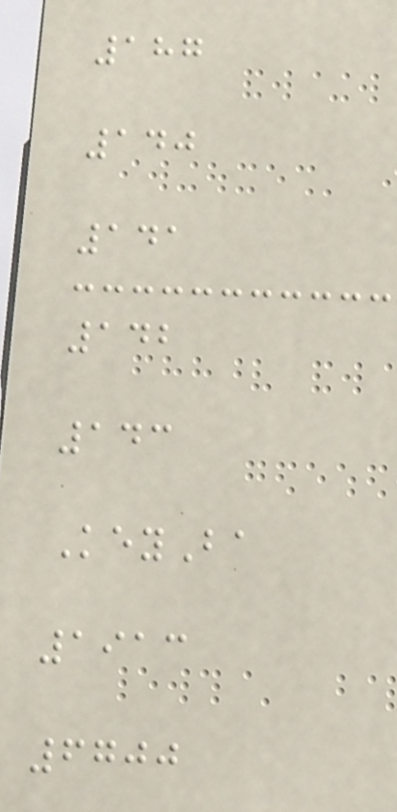187
140
141
142
143
KeyBa
1913
6700
